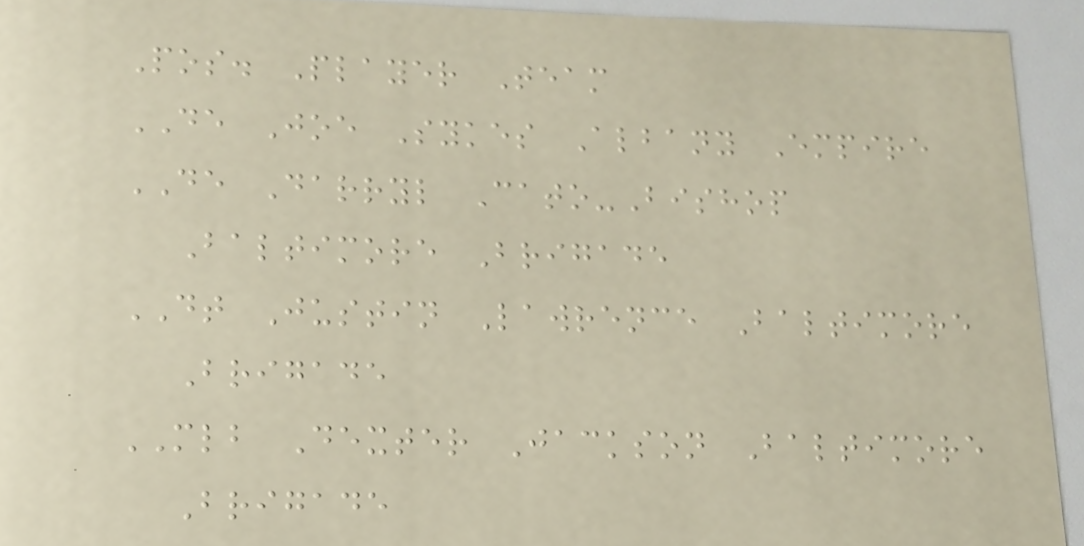Pos. Player Team
DE Joe Sykes Albany Empire
DE Darryl Cato-Bishop
Baltimore Brigade
DT Justin Lawrence Baltimore
Brigade
MLB Dexter Jackson Baltimore
Brigade
